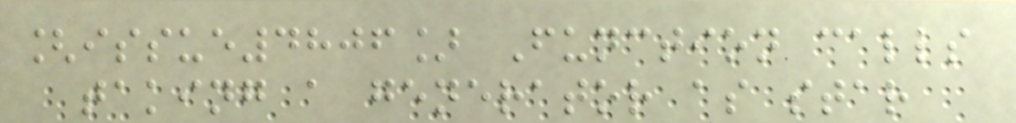[issue4806] Function calls
taking a generator as star
